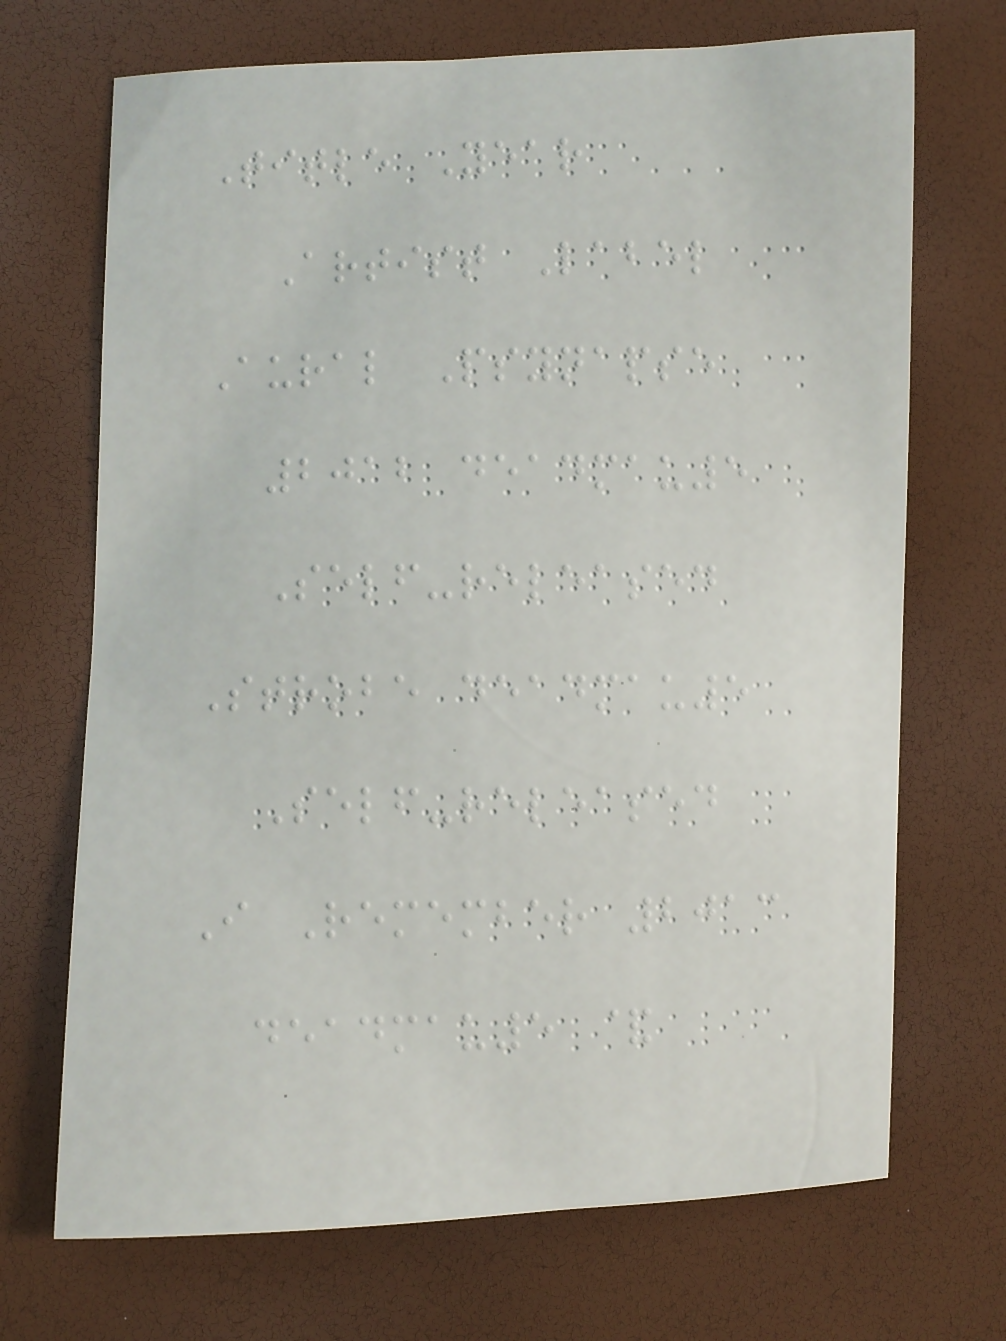Title Year
Artist Label
Aural Psynapse
2012 deadmau5
Self-released
Strobe deadmau5
Self-released
I Remember 2013
deadmau5 &
